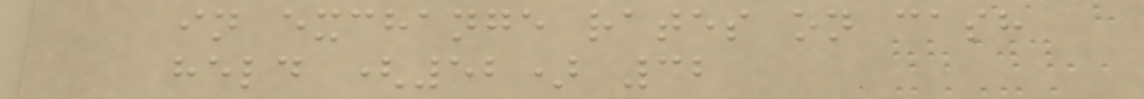in exchange rates on cash
held (52) 32
